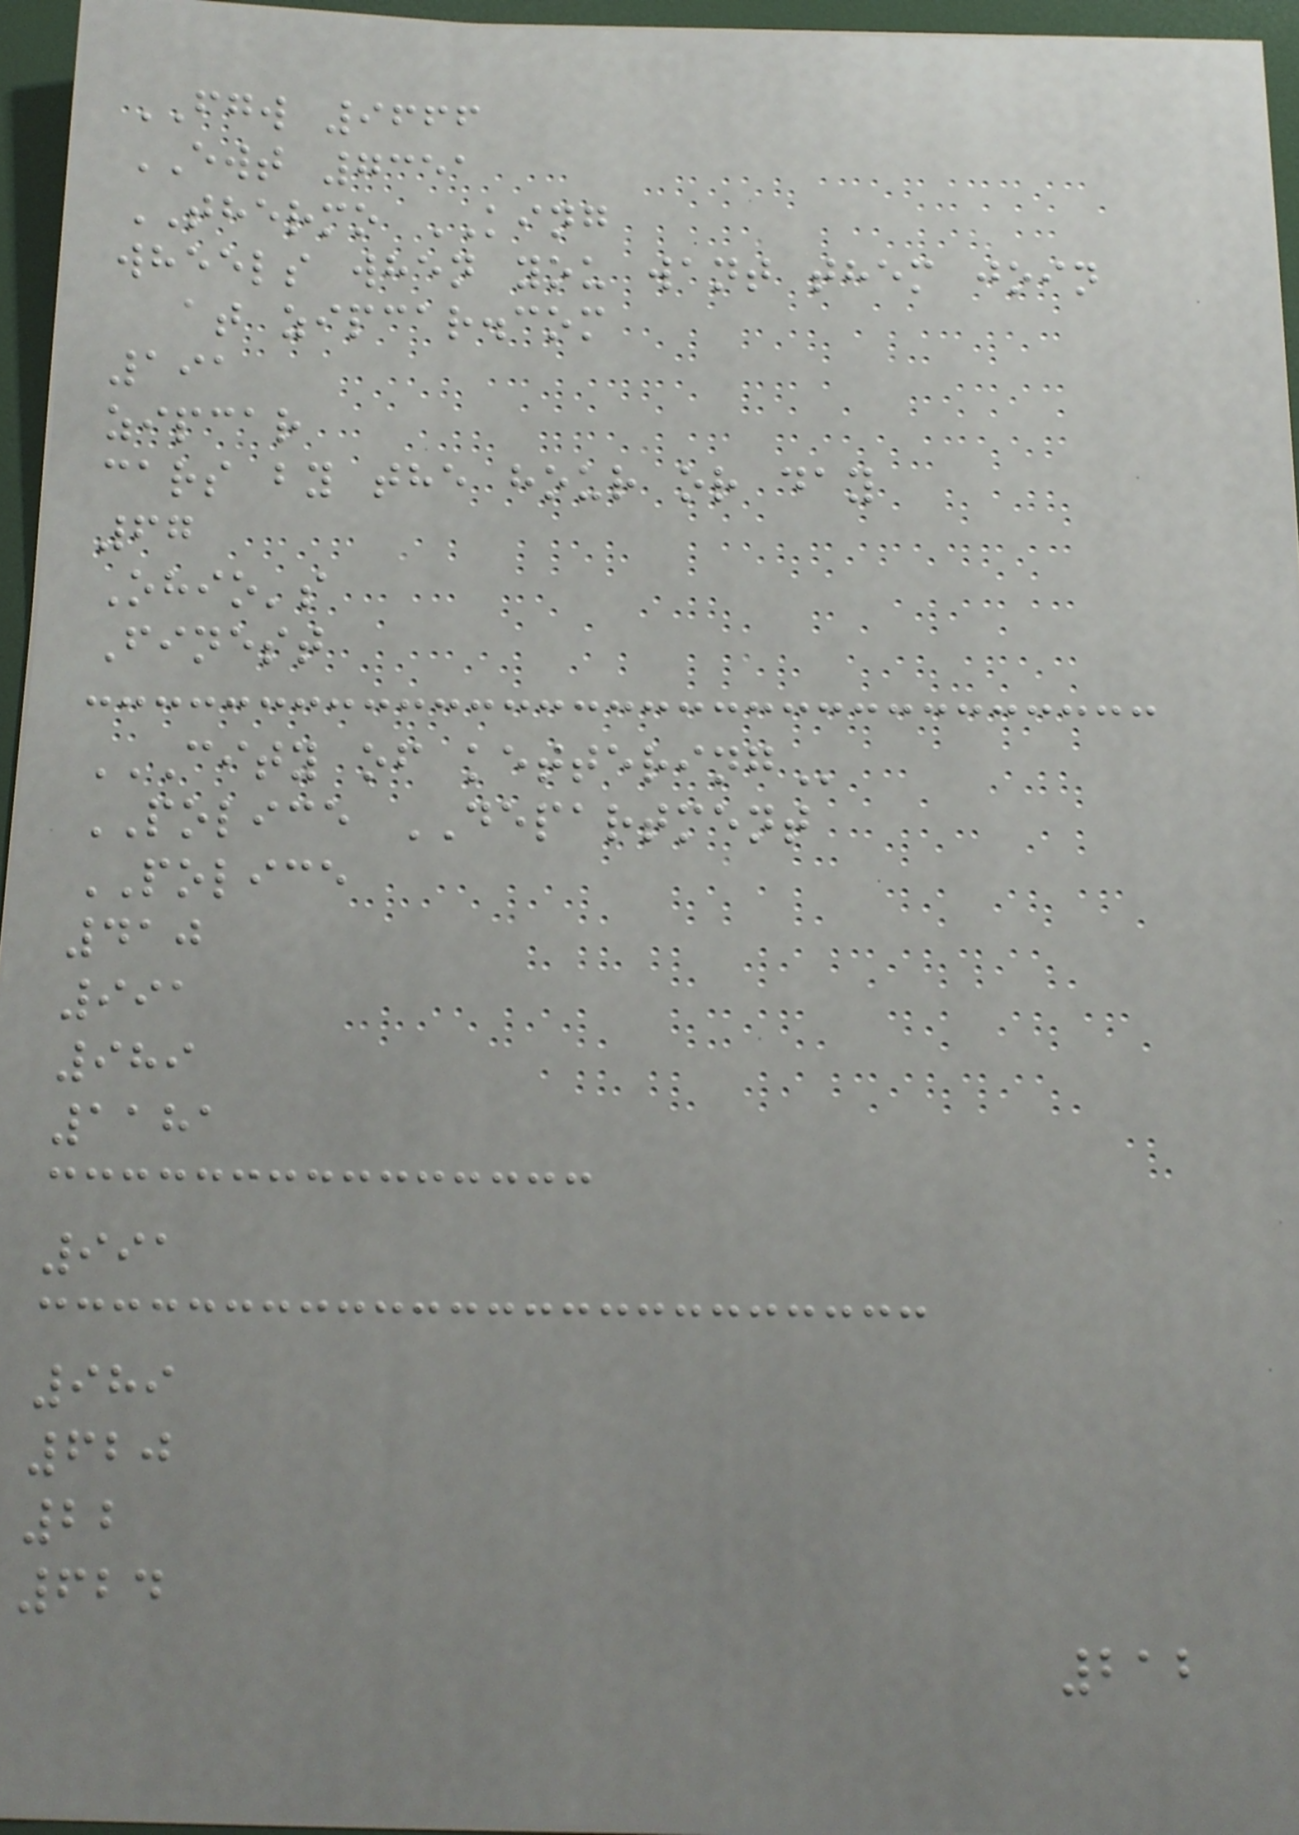FGW 9666
EWT 7351
THERMO KING
wheels when you want them join
at zipcar.com
191
zipcar
cars by the hour or day
67
Ohio's
Finest
CITY OF KETTERING
POLICE DEPARTMENT
POLICE
410
991
989
1181
991
989
620
22
624
212
